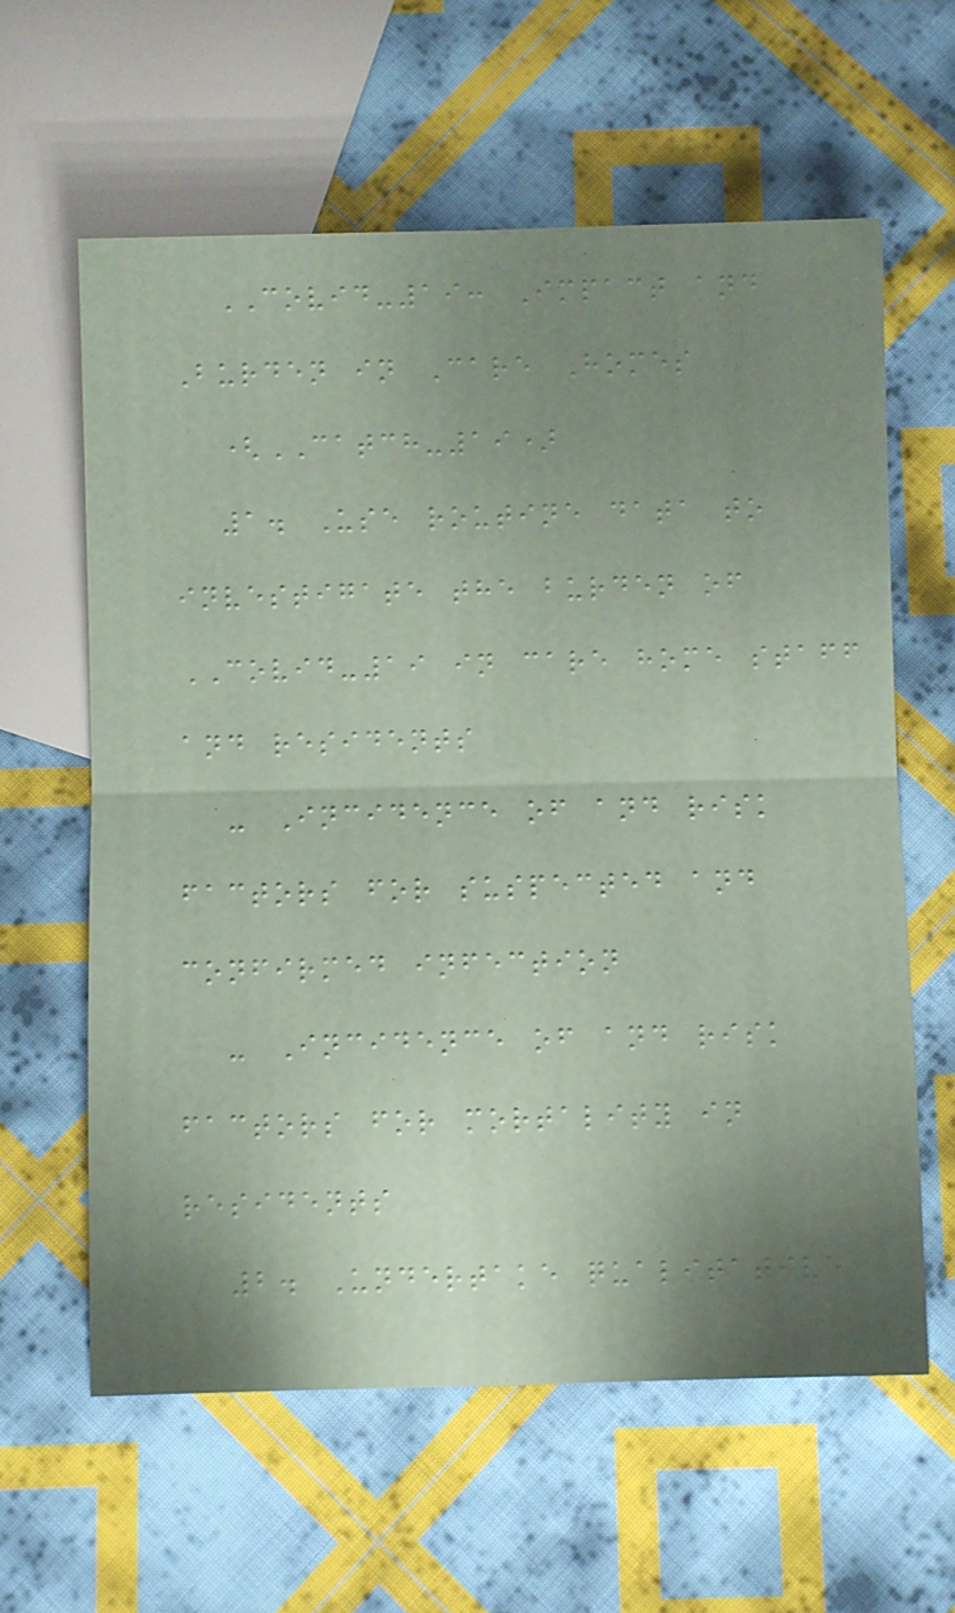COVID-19: Impact and
Burden in Care Homes
(CATCH-19)
1. Use routine data to
investigate the burden of
COVID-19 in care home staff
and residents
- Incidence of and risk
factors for suspected and
confirmed infection
- Incidence of and risk
factors for mortality in
residents
2. Undertake qualitative
